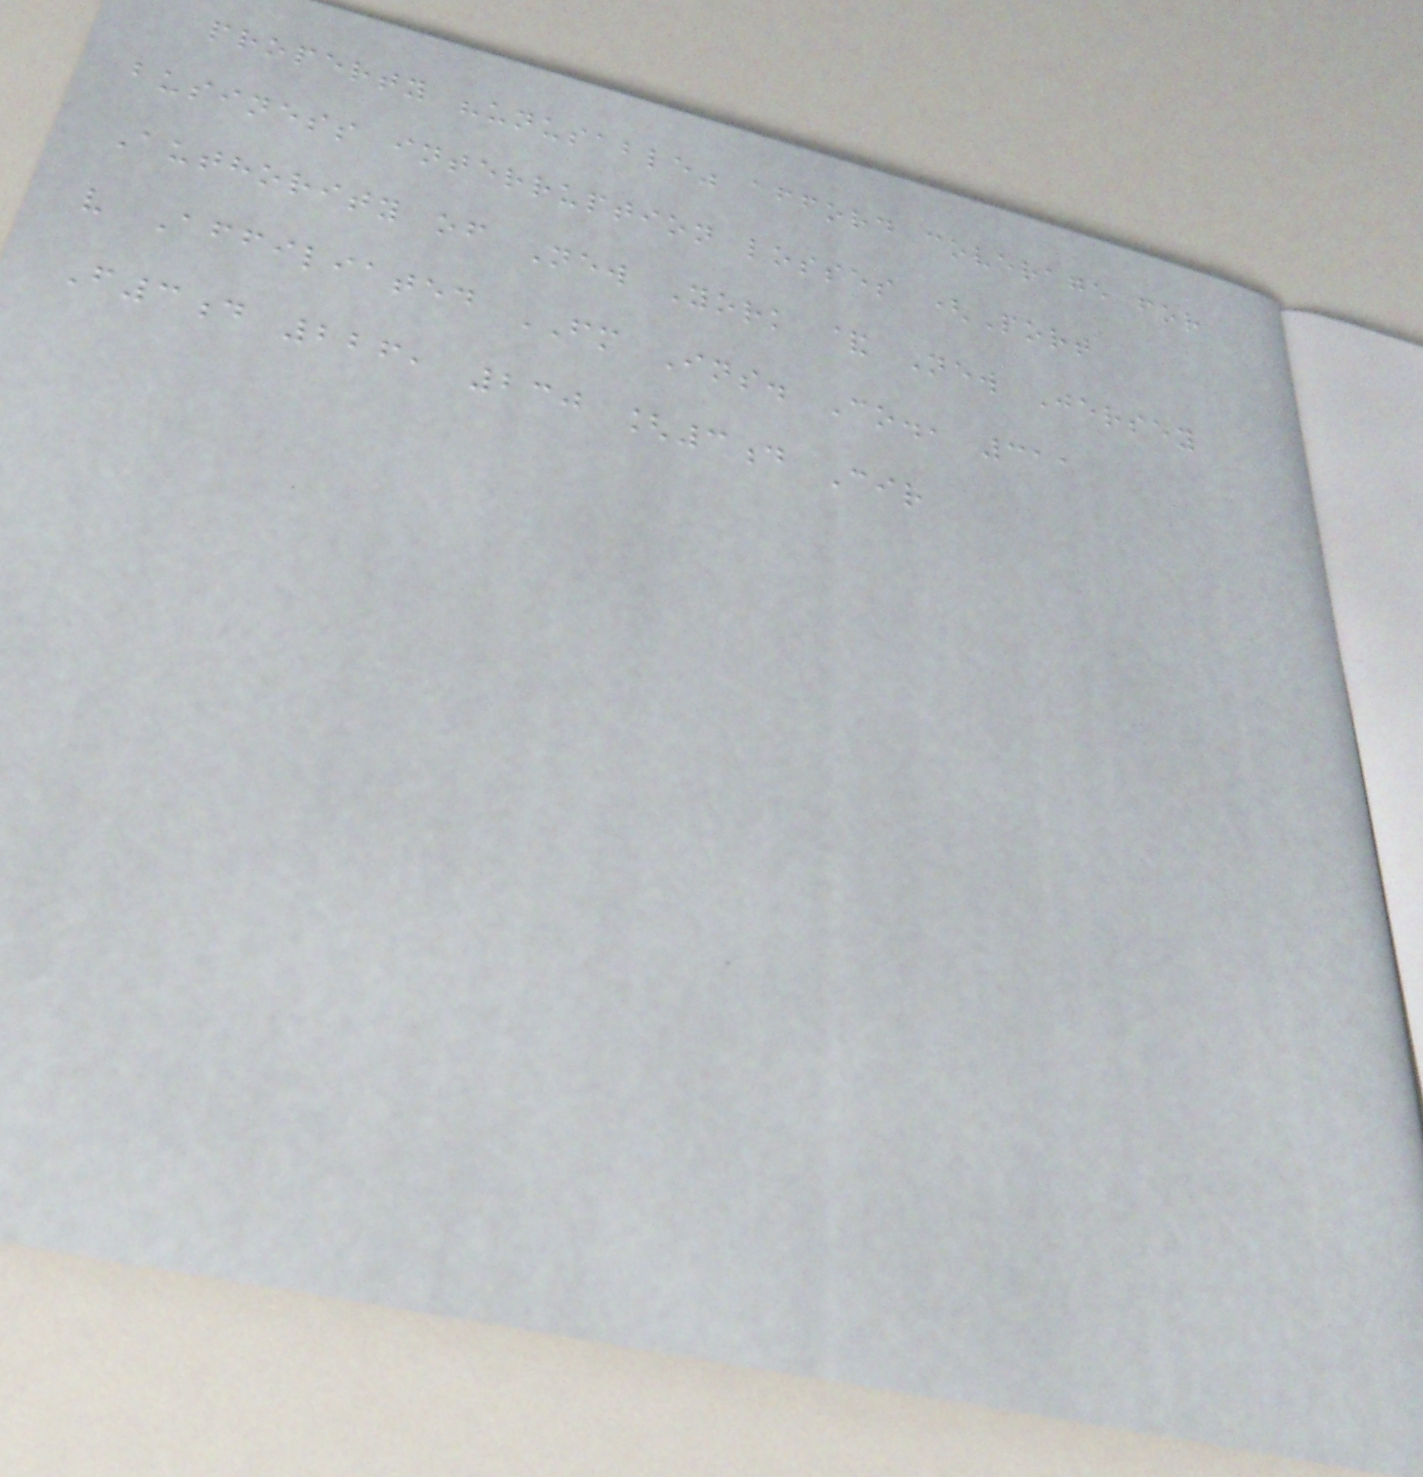property "unusable" afford coverage for
business interruption losses (Port
Authority of New York & New Jersey
v Affiliated FM Ins. Co., 311
F3d 226, 230 [3d Cir
